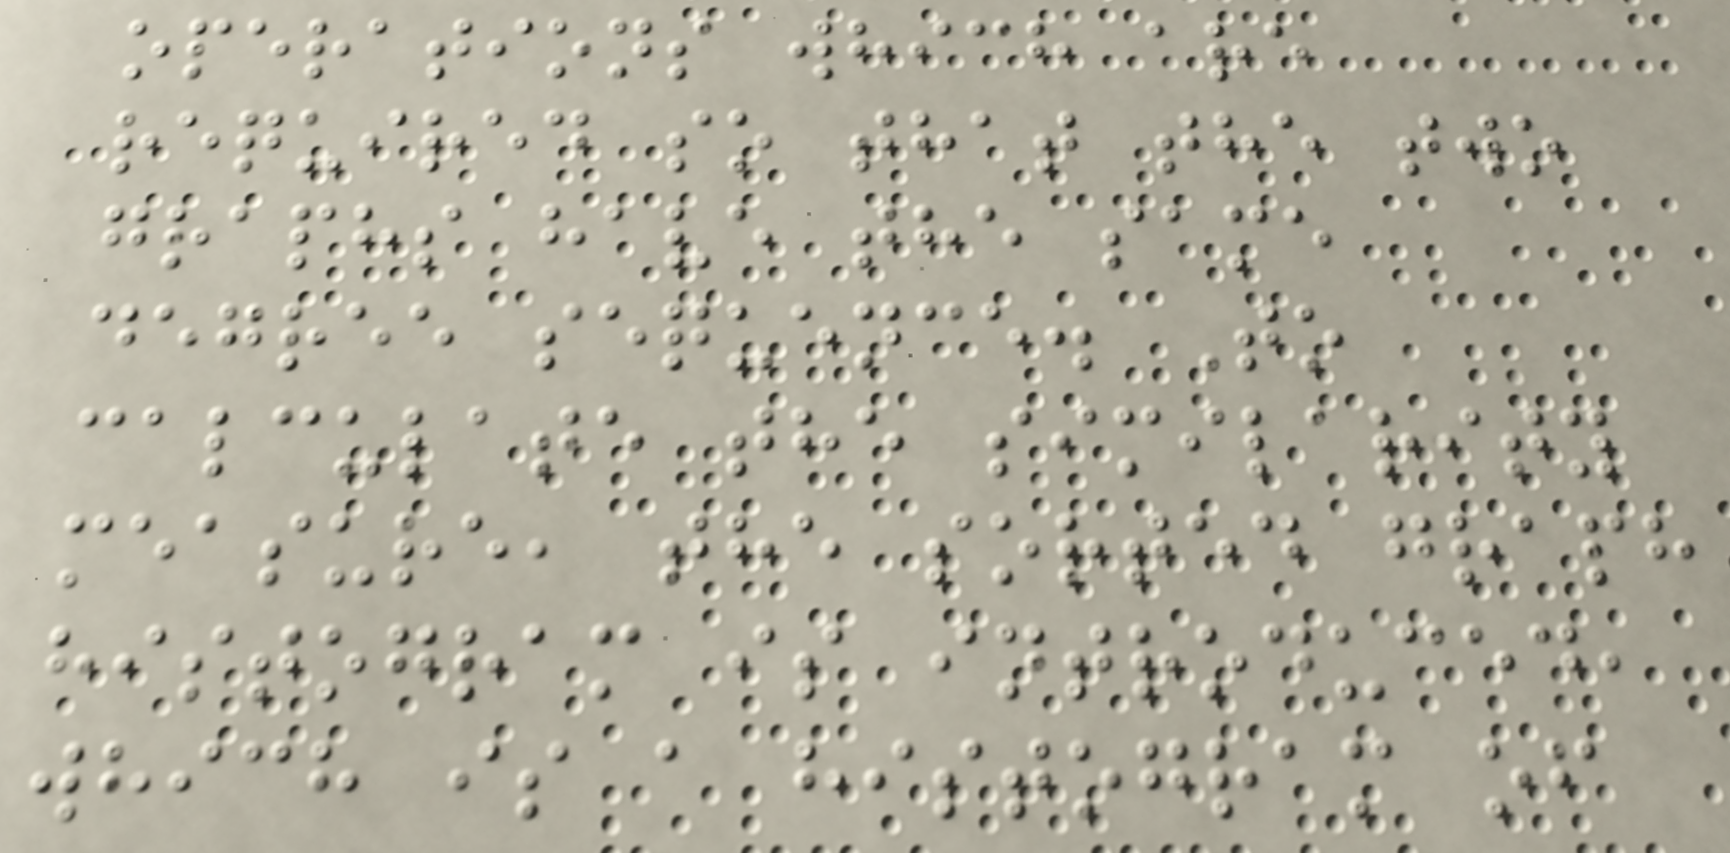operations which are
required so that the two
graphs have the same
degree sequence. To
calculate the similarity
measure, the sorted graph
histogram is introduced,
which is a histogram of
